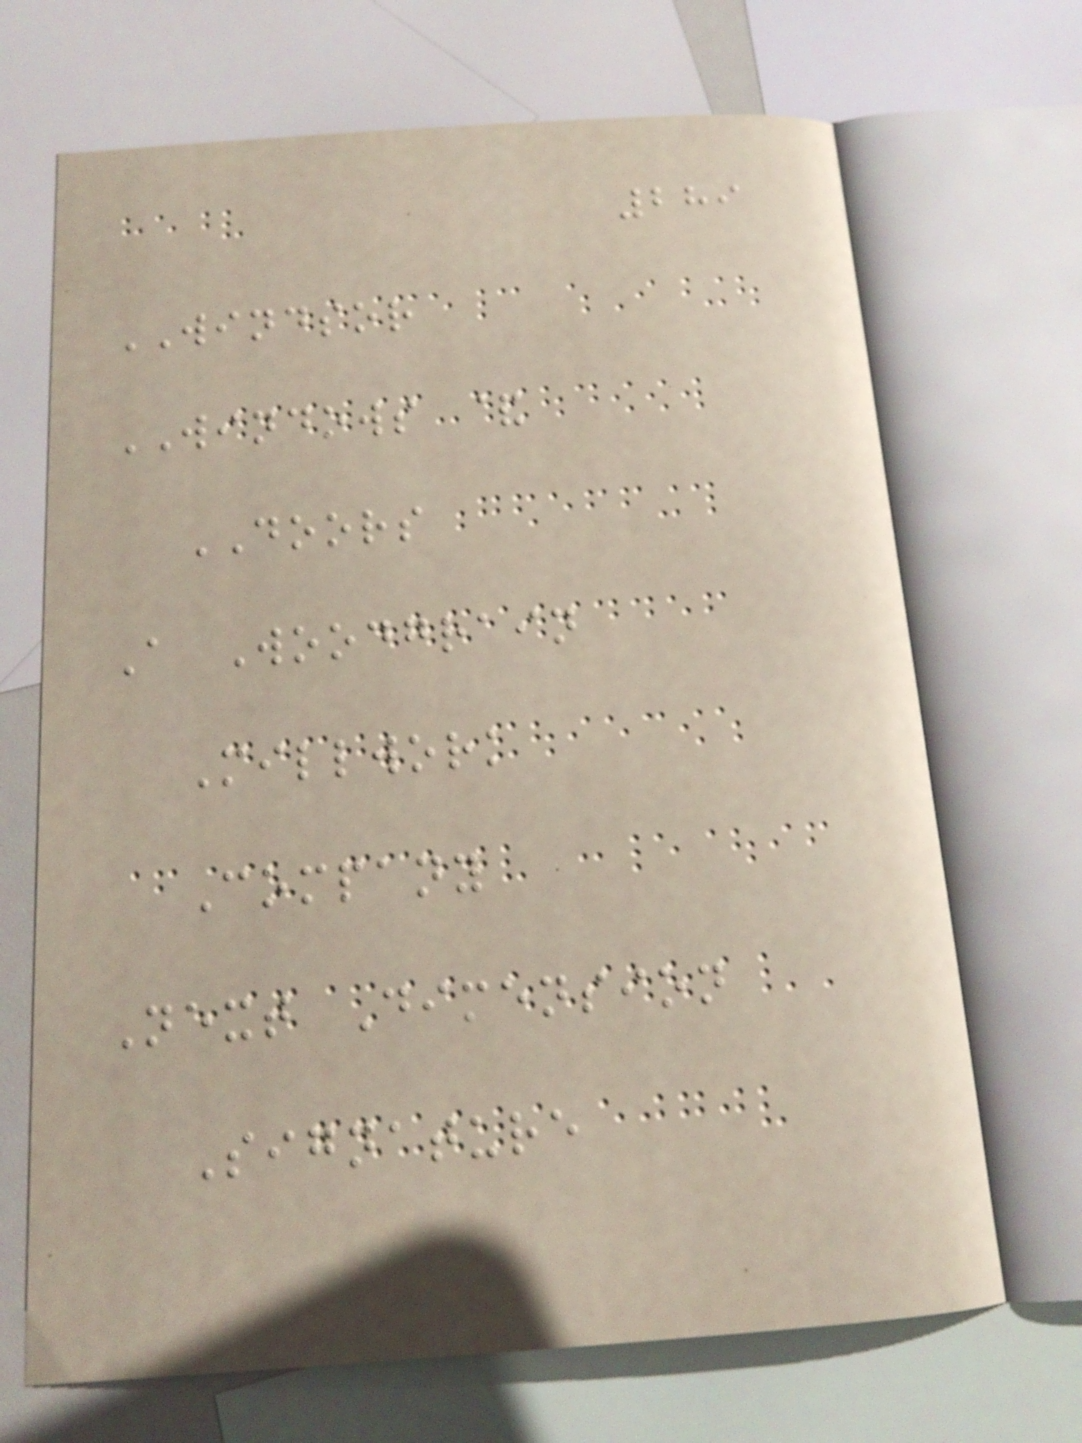289
WINDSOR
WINDOWS &
DOORS
A Woodgrain
Millwork
Company
Next Dimension
Signature
